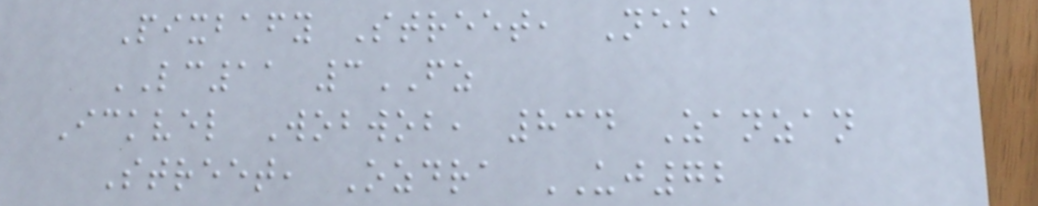Pixbafy Street, Neba
LC11 3FZ
Ickvel Wobwob, 834 Zanzan
Street, Ozdra UJ72
